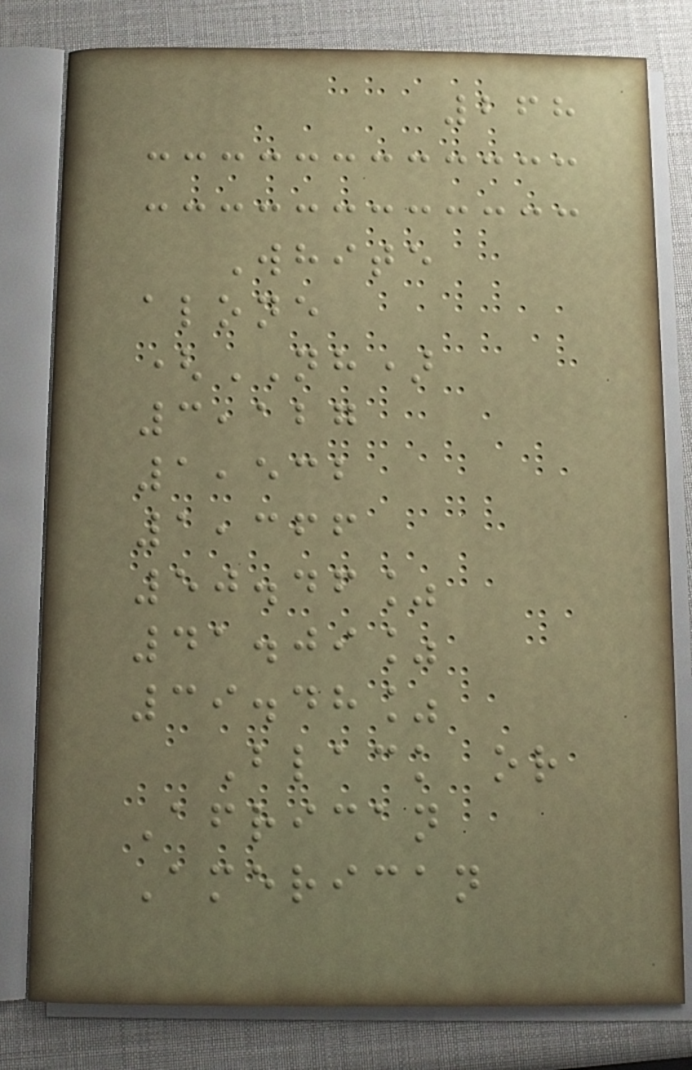268
White
alone
(NH)
3,127
1,532
1,366
50.46%
41.09%
39.48%
Black or
African
American
